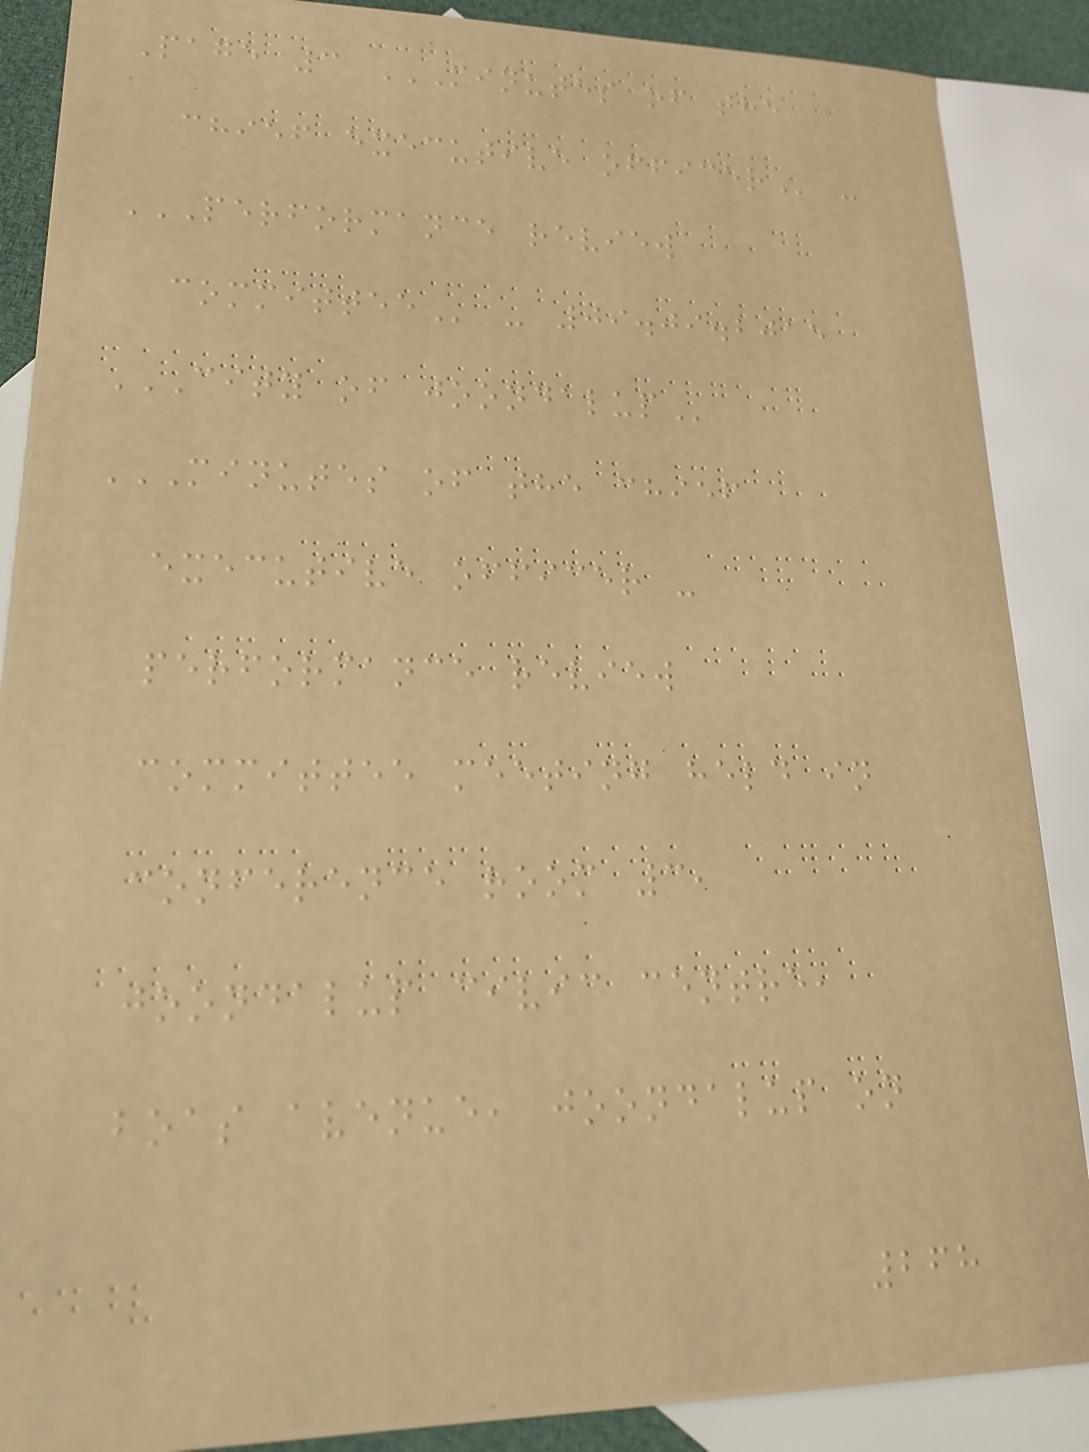Page 3 MINUTES OF THE
CHIEF EXECUTIVE OFFICER -
PERFORMANCE REVIEW
COMMITTEE - 09.09.2015
CITY OF JOONDALUP
MINUTES OF THE CHIEF
EXECUTIVE OFFICER -
PERFORMANCE REVIEW
COMMITTEE MEETING HELD IN
CONFERENCE ROOM 3,
JOONDALUP CIVIC CENTRE,
BOAS AVENUE, JOONDALUP ON
268
